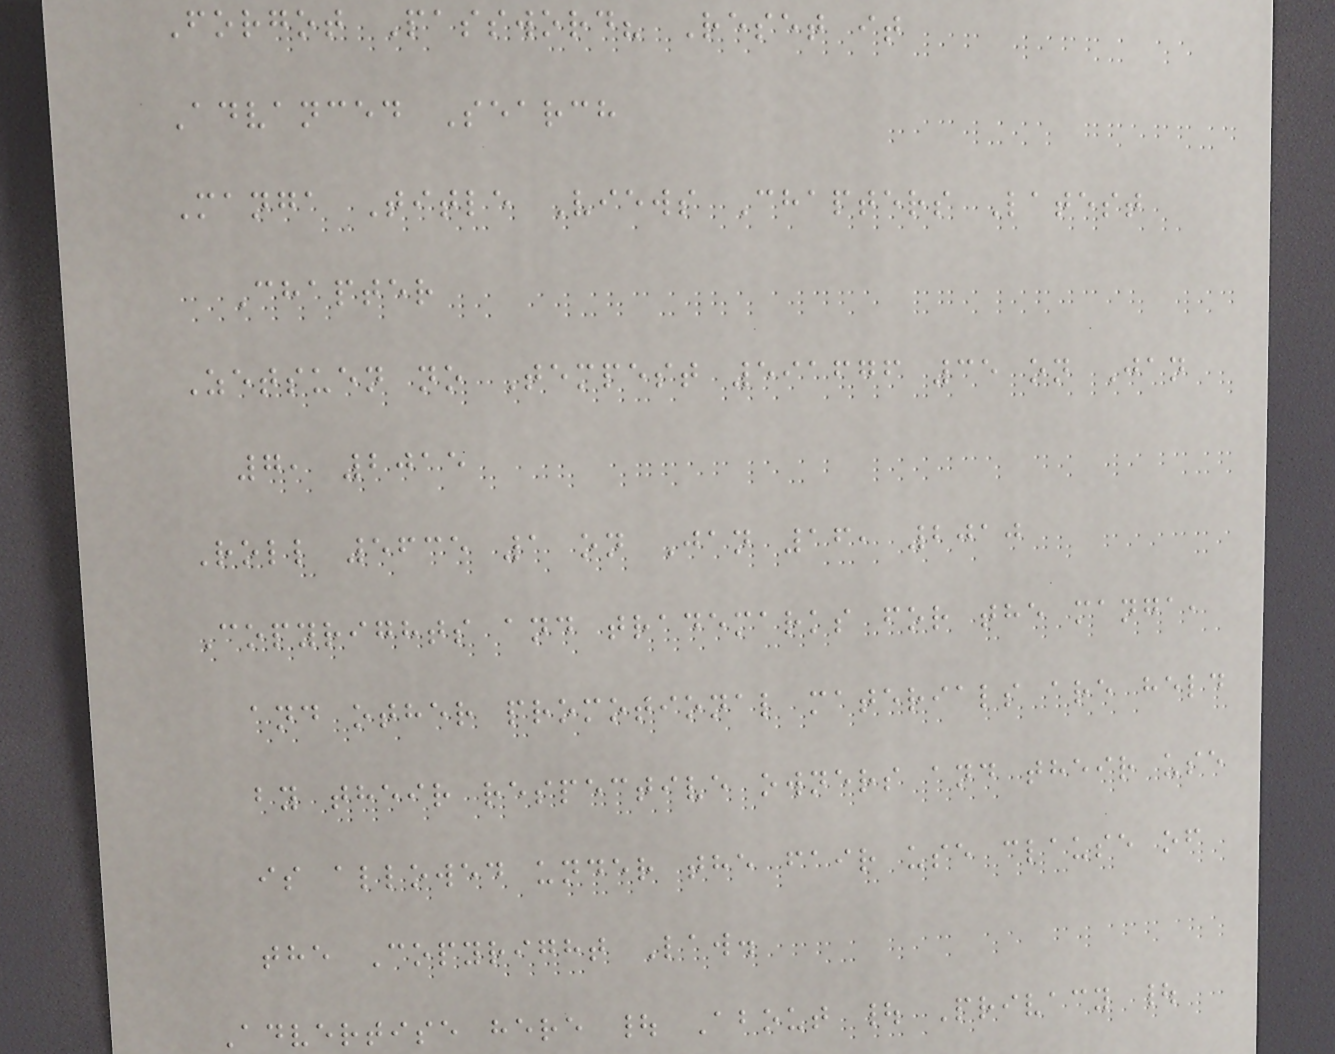Forgot Password? Reset it
Advanced Search
Manga Title Views Chapters Latest
Chapter
Zetsuen no Tempest 591676 35 on Jan
7, 2015
Roll 5635 1 on Jan 16, 2010
Copyrights and trademarks for the manga,
and other promotional materials are held
by their respective owners and their use
is allowed under the fair use clause of
the Copyright Law.
Advertise here | About | Privacy |
